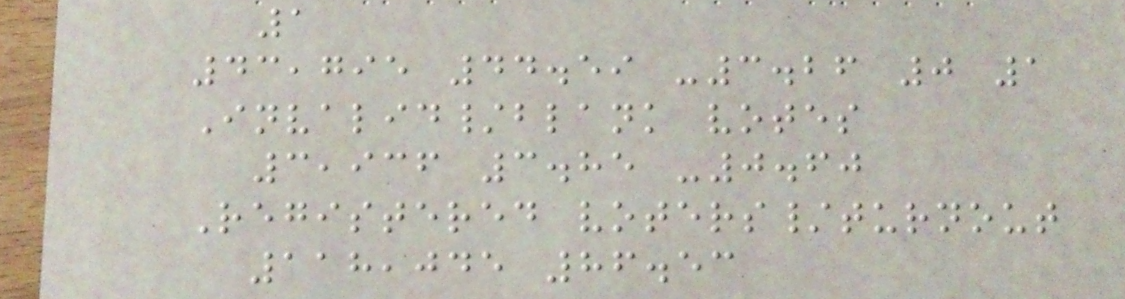1
43,795 44.59 -3.26 0 1
Invalid/blank votes
3,936 3.85 -0.60
Registered voters/turnout
118,045 86.53
